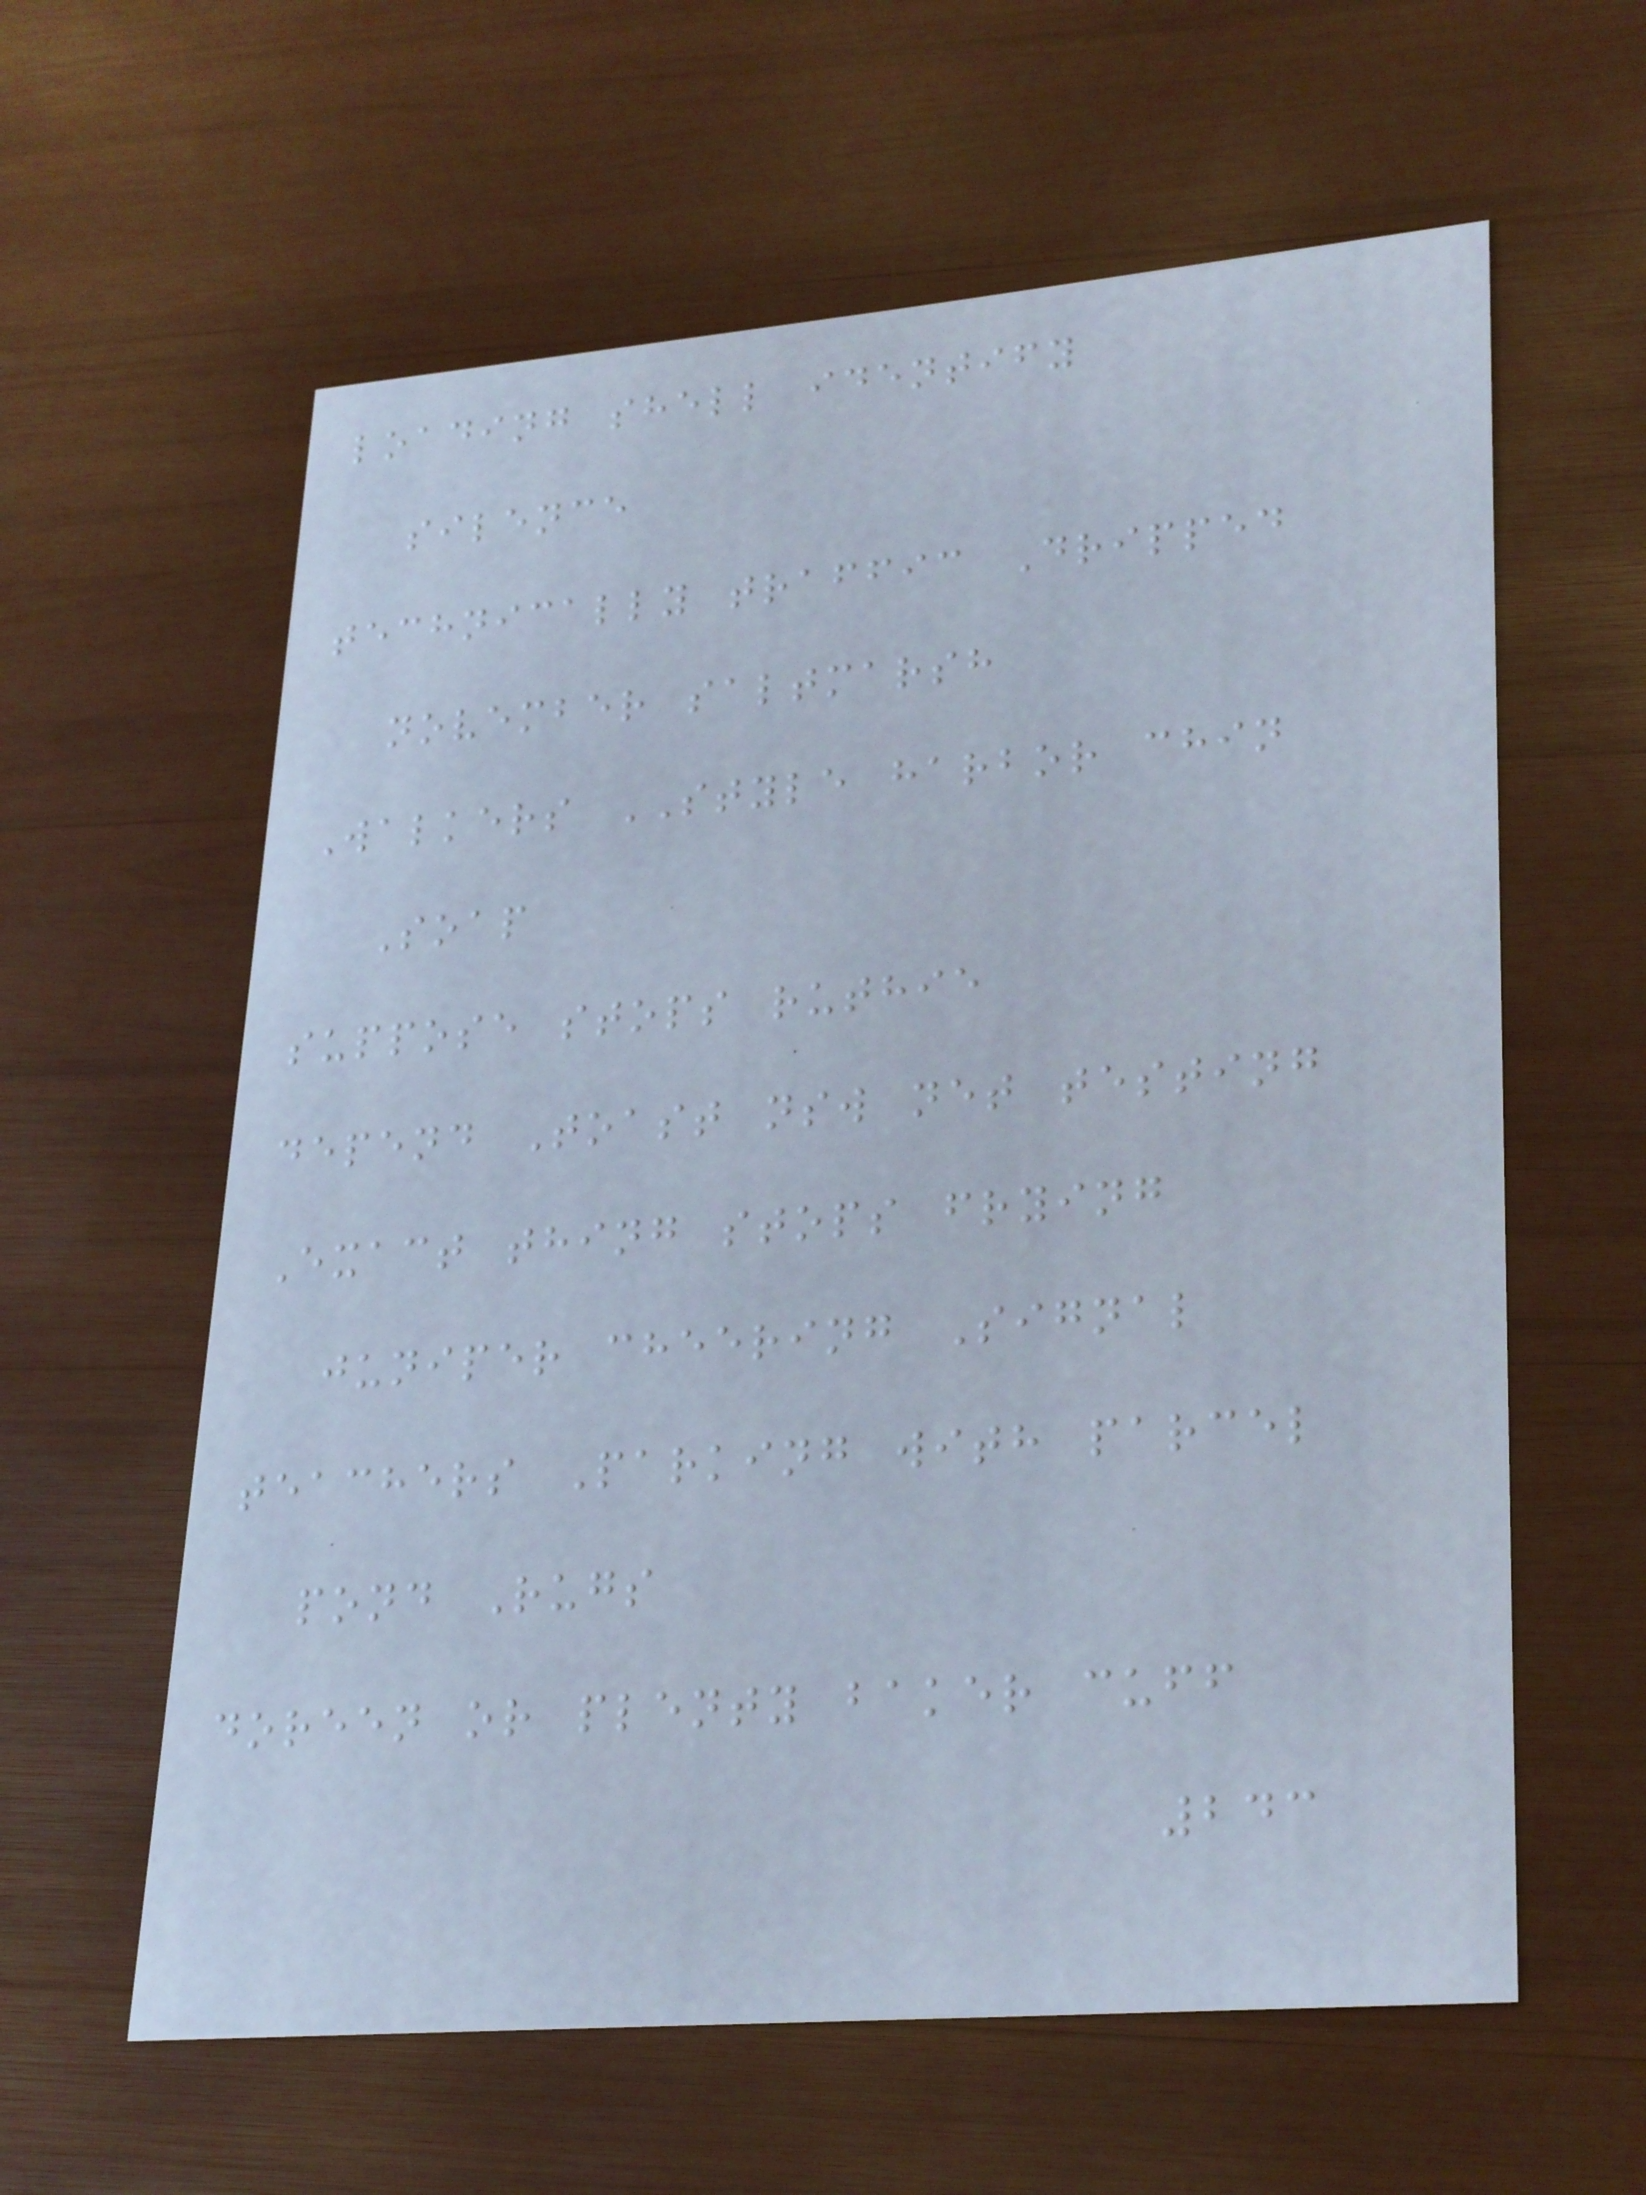loading shell identify
silence
technically traffic Dripped
november saltmarsh
Walkers STYLE harbor chin
Soap
suppose stops ruthie
depend Toast nsw net testing
Exact thing stops frying
juniper cheering Signal
teachers Parking with parcel
pond Rugs
doreen or plenty baker cuff
243
